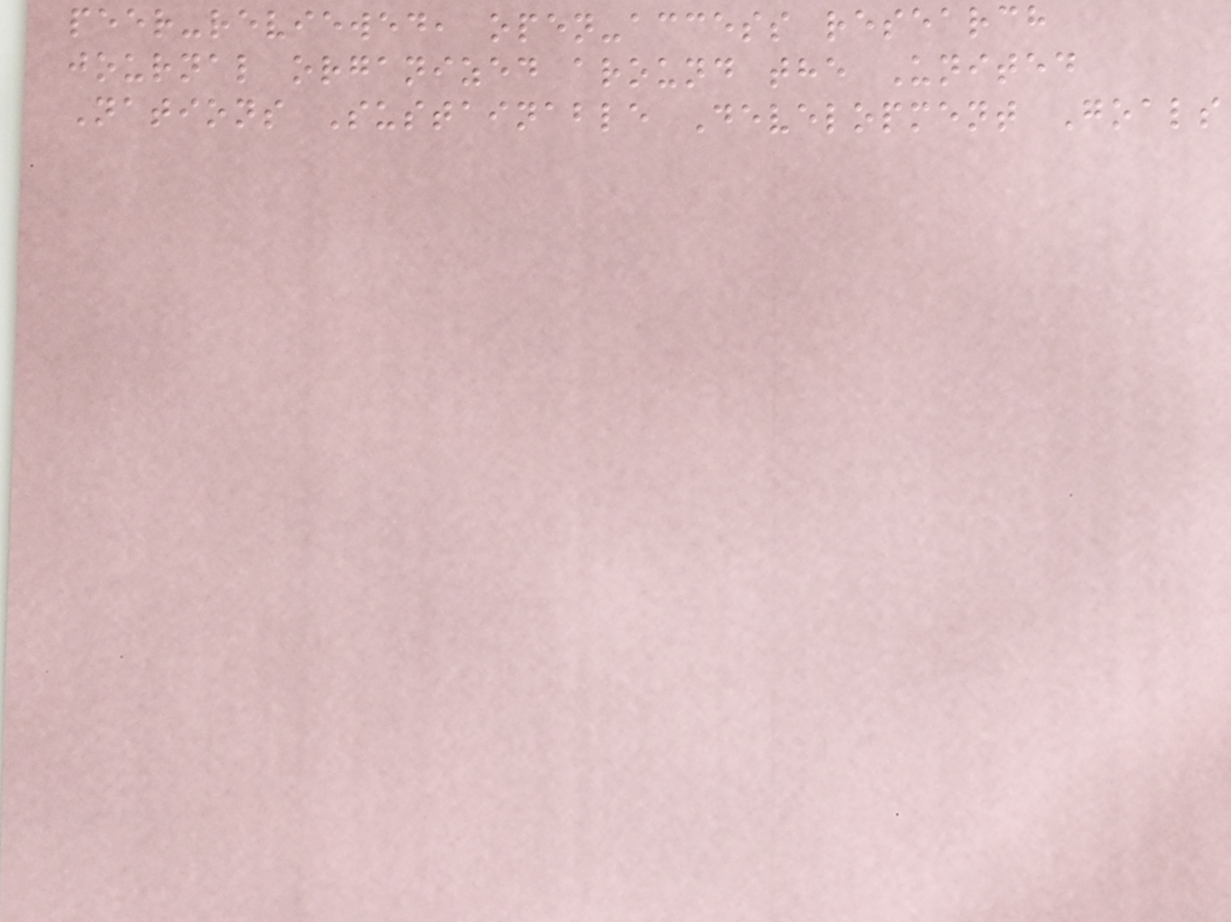peer-reviewed, open-access research
journal organized around the United
Nations Sustainable Development Goals
